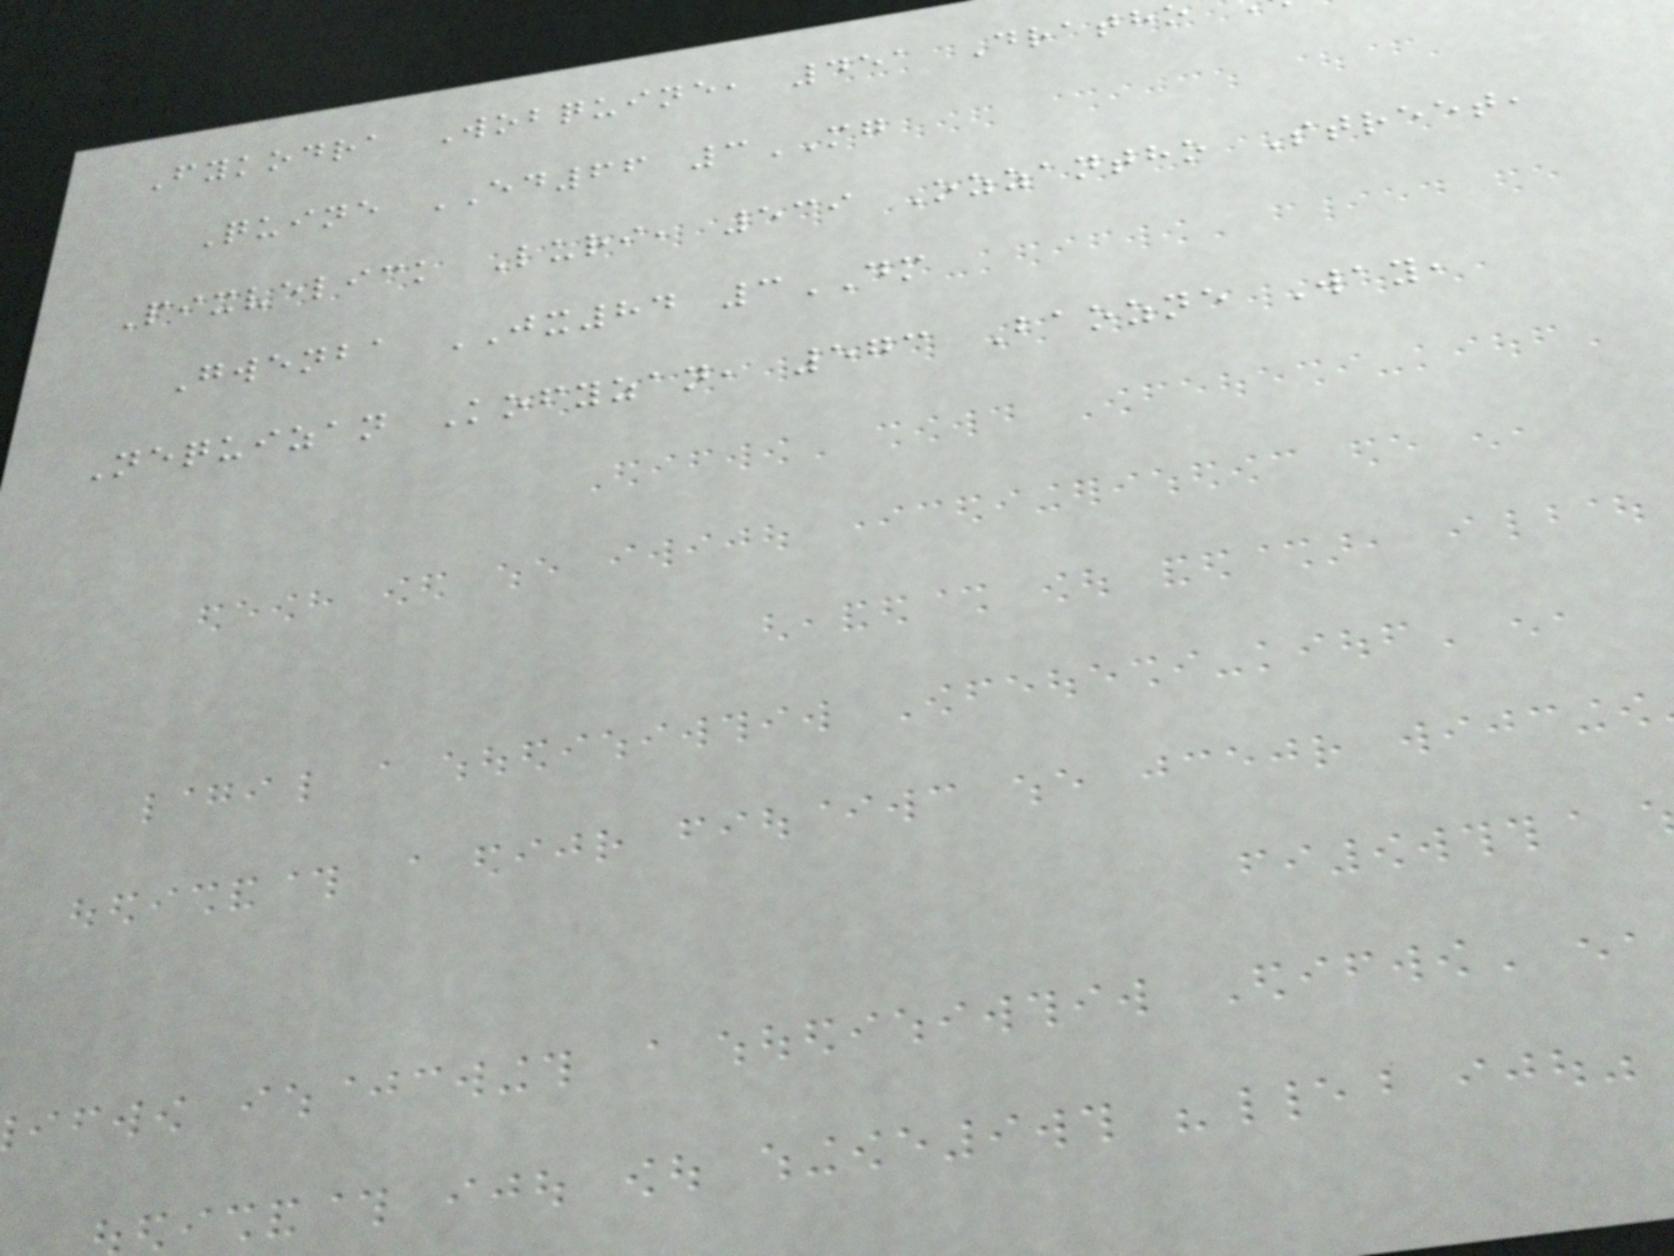Fykodra Wobquine, 451 Dratho
Quine ED66 3MG
Pixvelick Luri, 539 Ozzantho Street,
Gwenba JX84 3DM
Nequizan Kofyzan, 573 Baozne Way,
